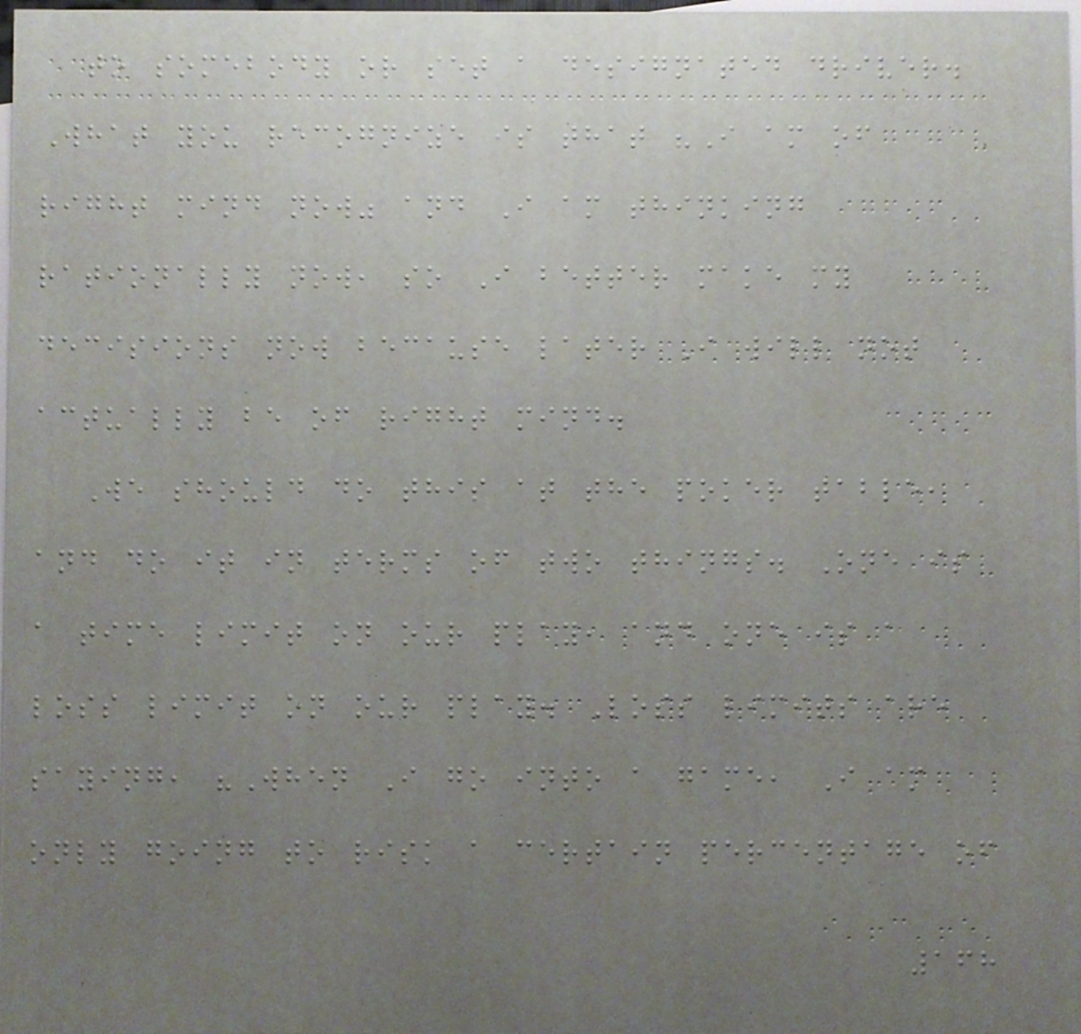to somebody or set a designated driver.
What you recognize is that "I am of
right mind now" and I am thinking
rationally now, so I better make my
decisions now because later I will not
actually be of right mind.
We should do this at the poker table,
and do it in terms of two things. One is
a time limit on our play, and one is a
loss limit on our play. Loss limits are
saying, "When I go into a game, I am
only going to risk a certain percentage of
168
